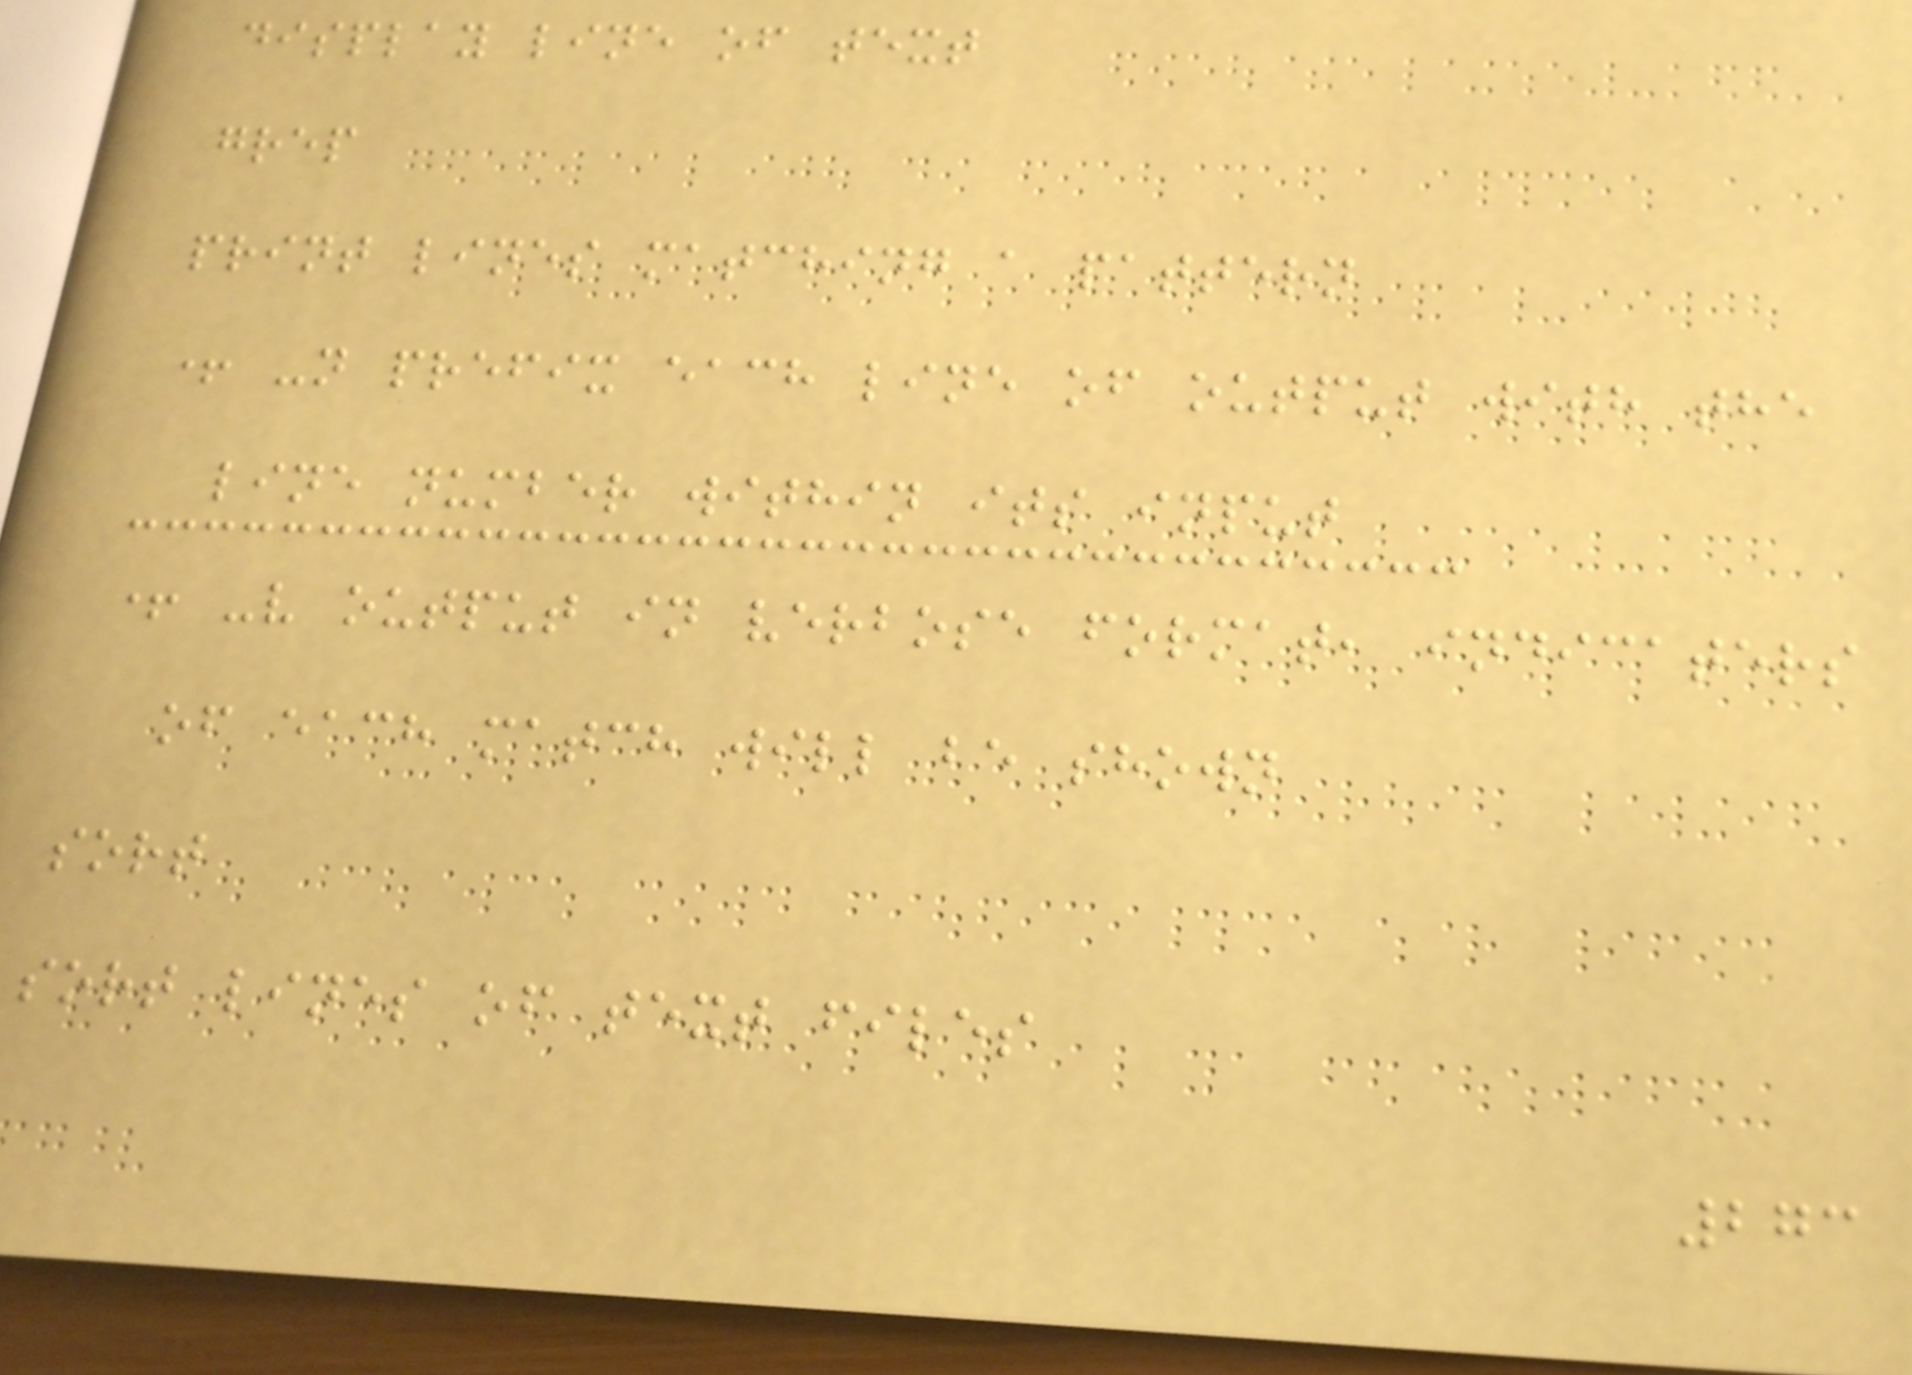display line of text
grep
print lines matching a pattern
+ -n prefix each line of output with the
line number within its input
+ -v output in verbose format, indicaters
of each match will be shown
sort
sort lines of text files
273
